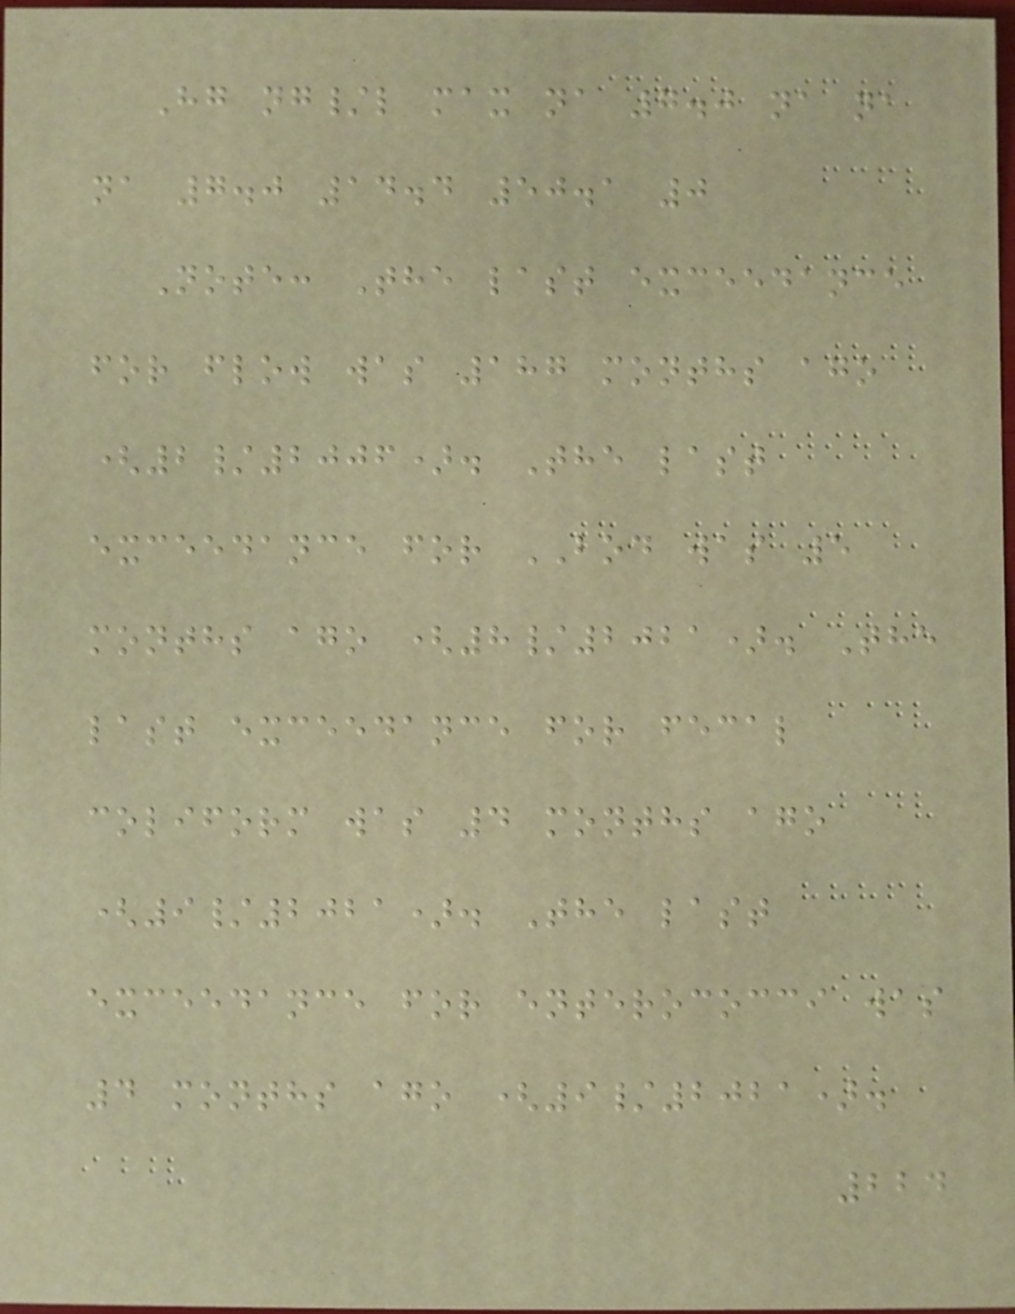Hg ng/l max na 7.0 na na
na 7.0 14.4 50.1 0
Note: The last exceedance
for flow was 187 months ago
(2/2006). The last
exceedance for BOD was 5
months ago (8/2021). The
last exceedance for fecal
coliform was 4 months ago
(9/2021). The last
exceedance for enterococci was
4 months ago (9/2021).
224
